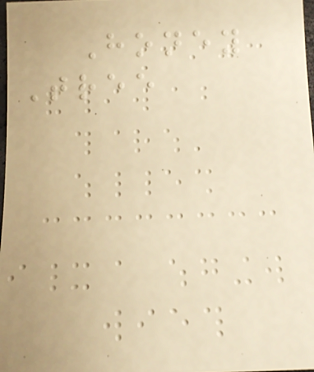Honey
Tree
